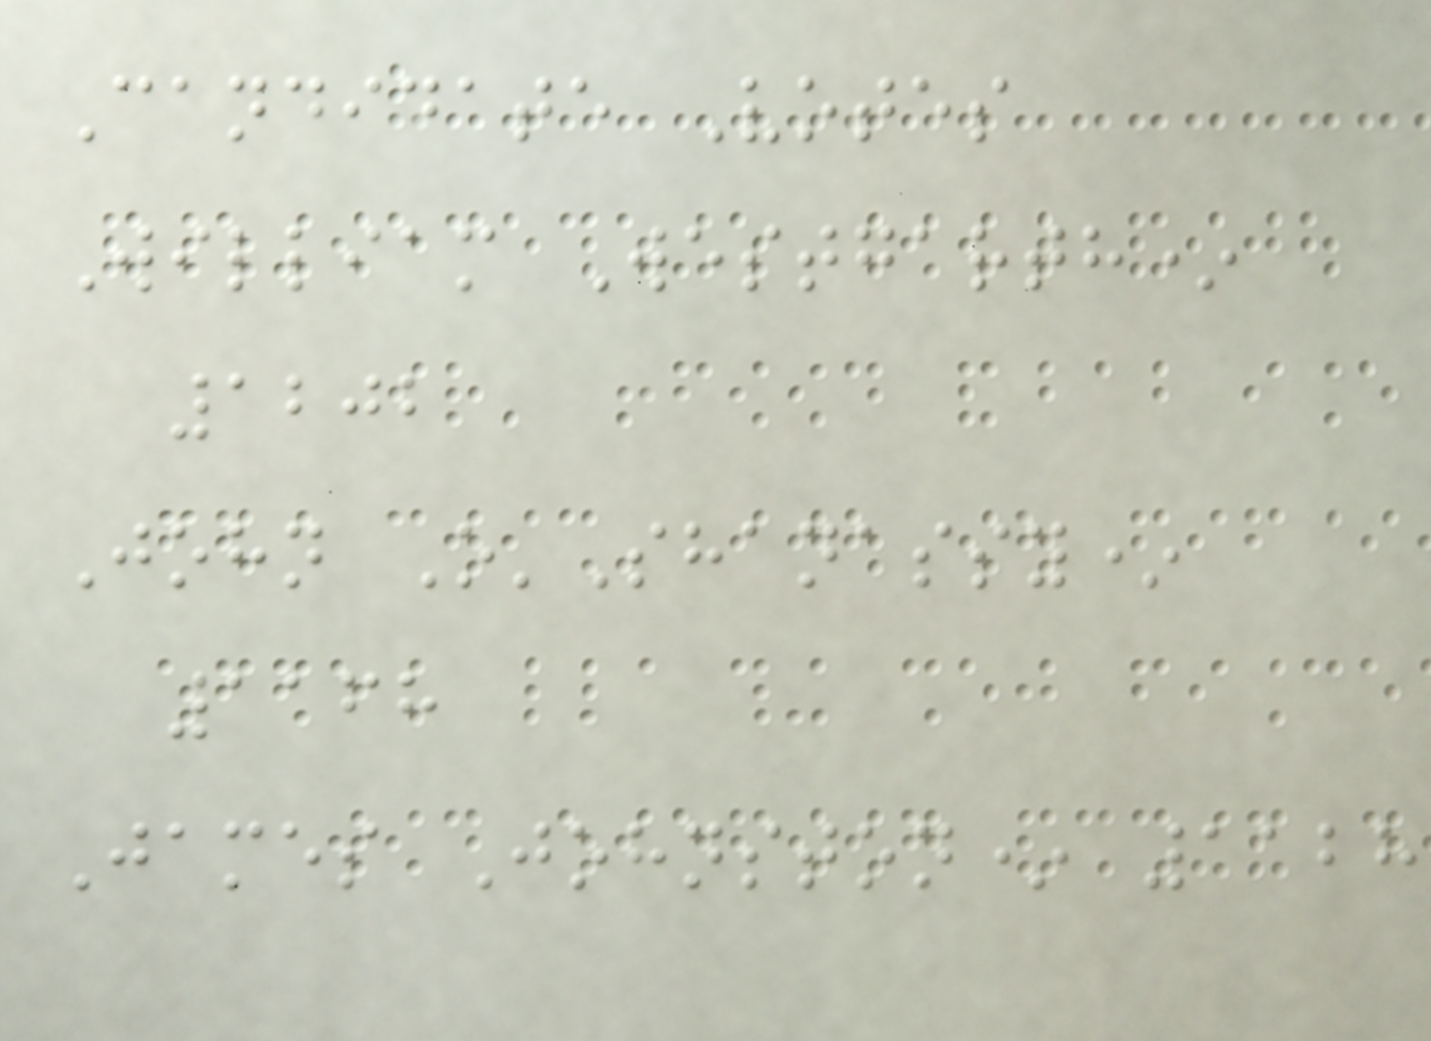Candidate Votes
William Westgarth*
1202
John O'Shanassy*
1168
James Johnston* 1128
